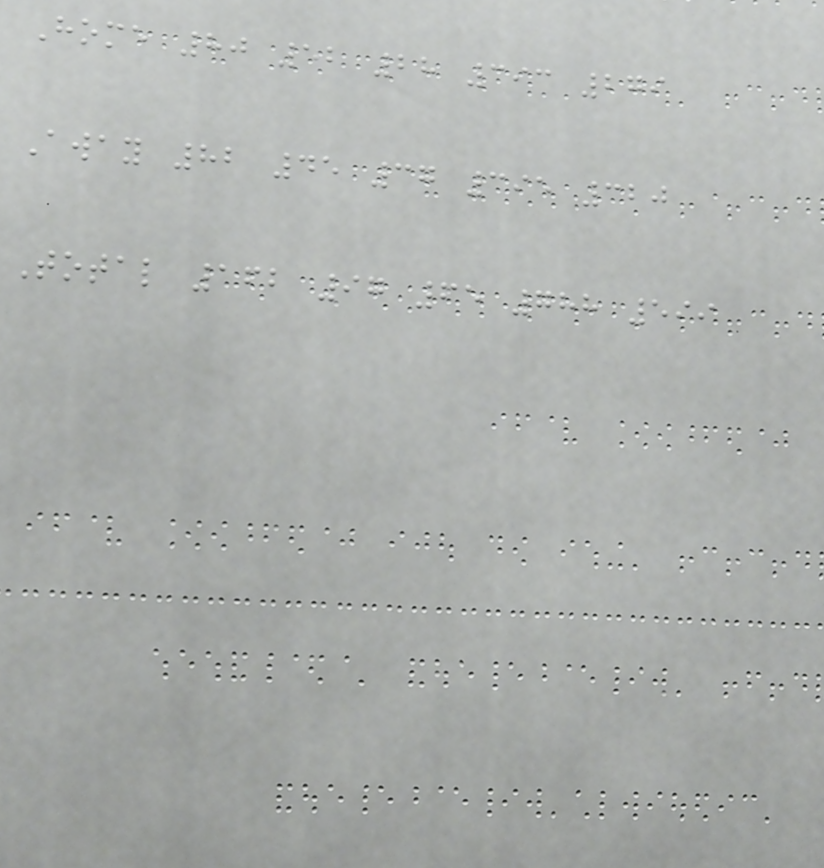Home 80 52 28 393 279
Away 82 45 37 395 320
Total 162 97 65 788 599
